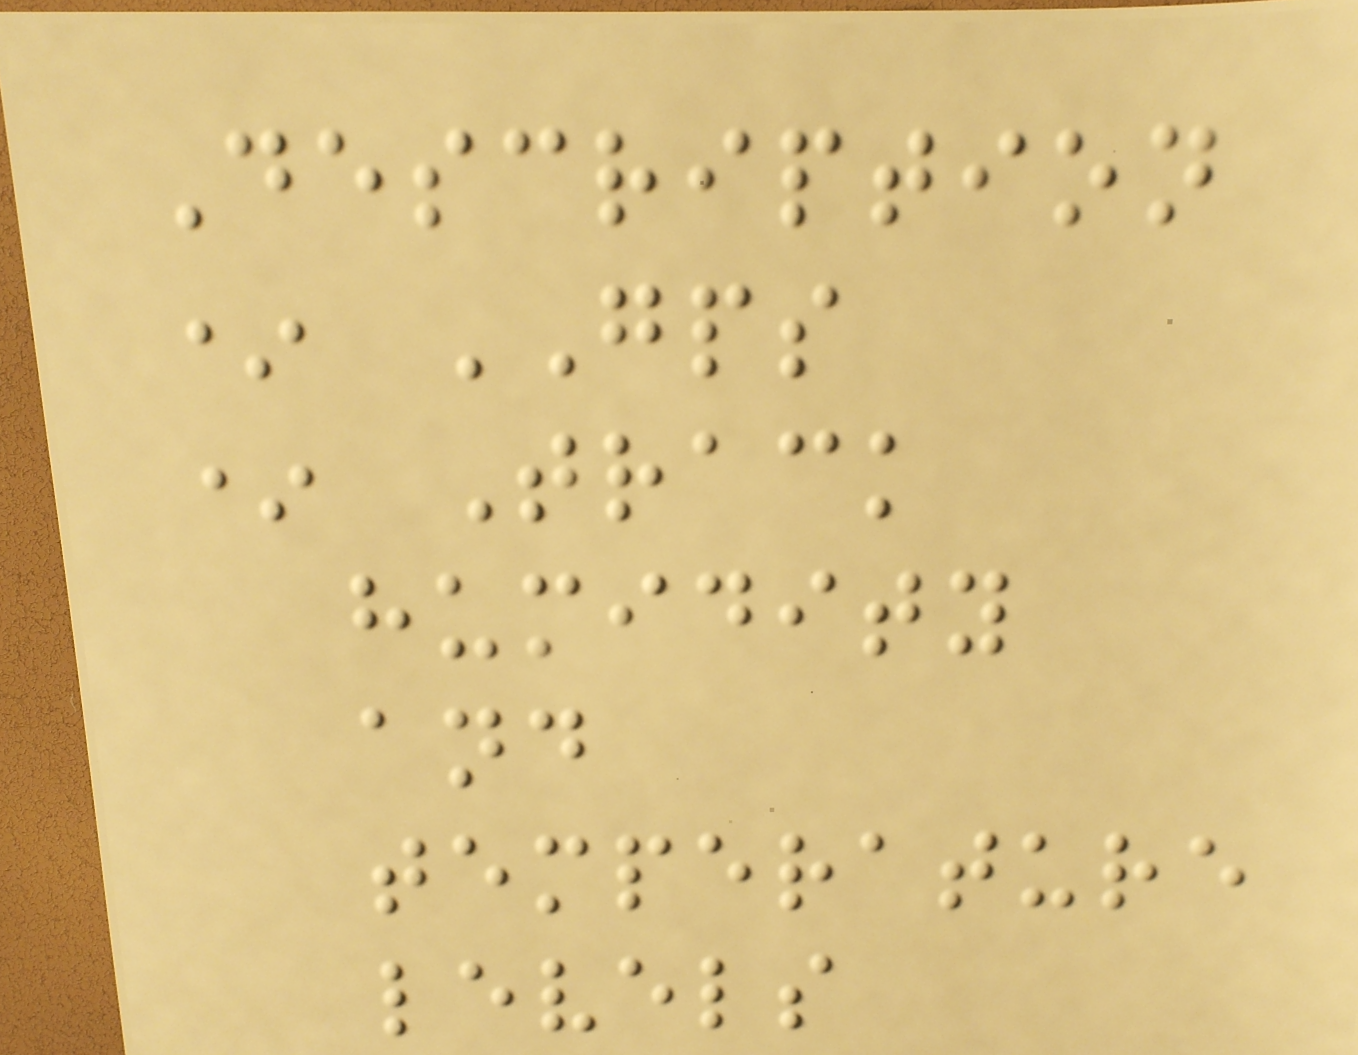Description
* GPS
* Track
humidity
and
temperature
levels
